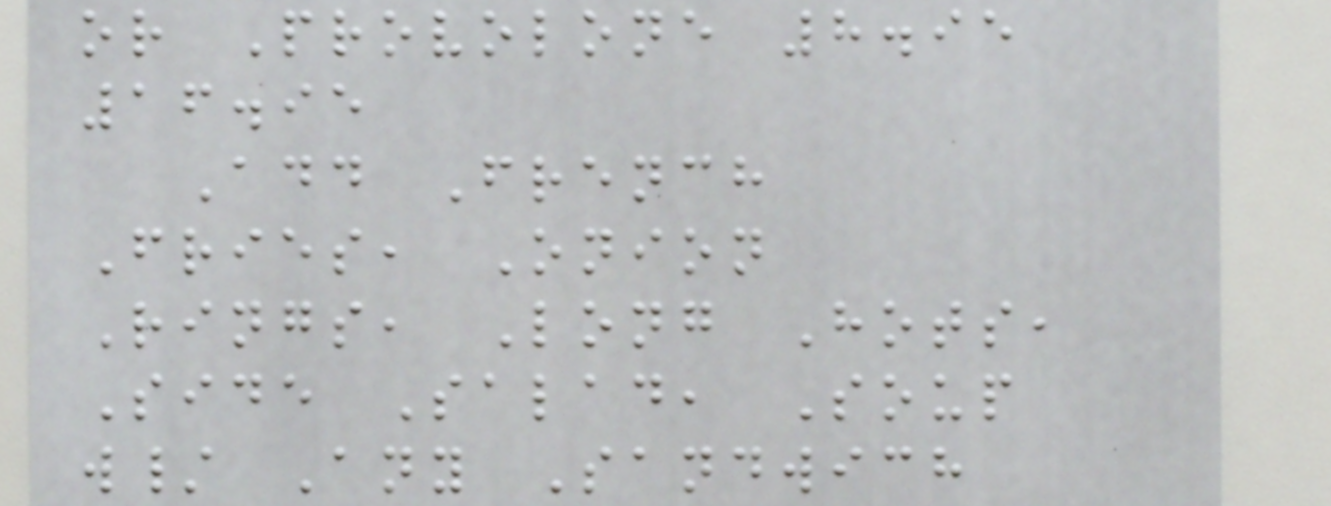or Provolone 8.95
16.95
Add French
Fries, Onion
Rings, Long Hots,
Side Salad, Soup
w/ Any Sandwich
